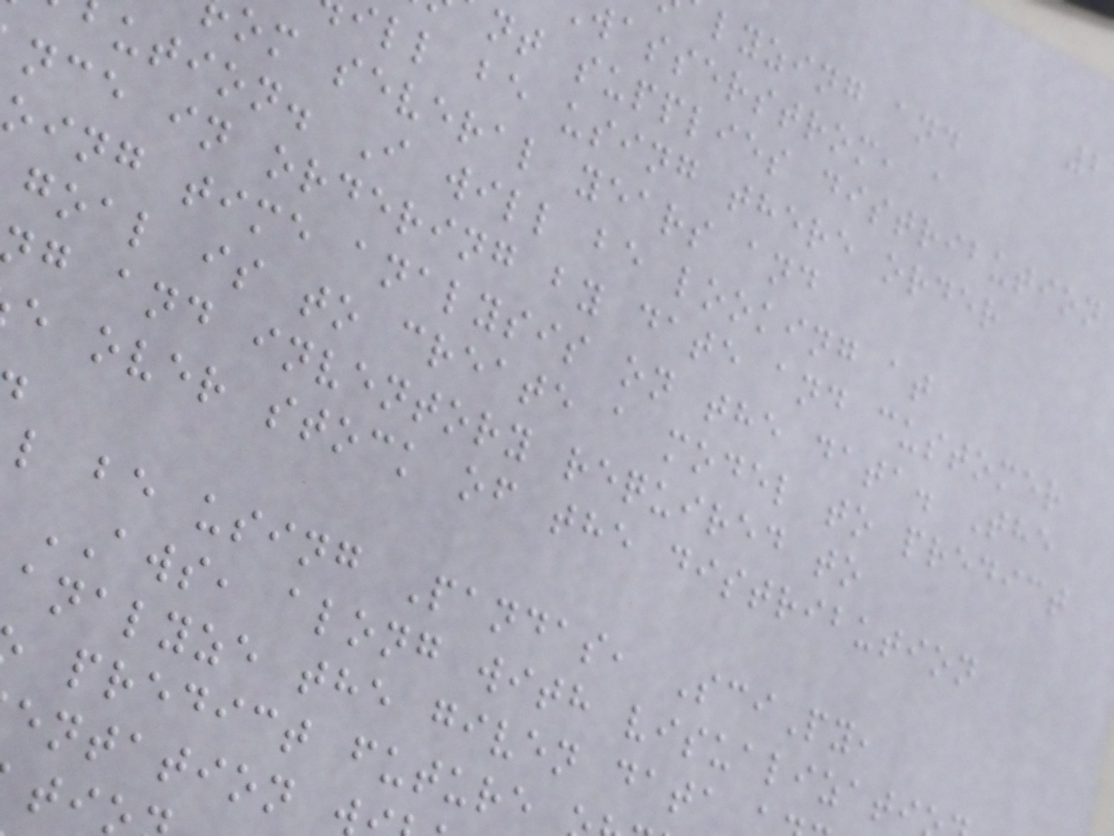lyzing and
wasserstrom, a
nt supplies distribution
ll be using there order
om several years and
ution. I will be looking at
nce in ordering by date and customer
oing time analysis on the data. The
goal is to create a model to predict
g and inventory required to
e over stock of the distribution
l be using Pandas, SciPy,
AWS, along with visualizati
analyze the given data
predict future
